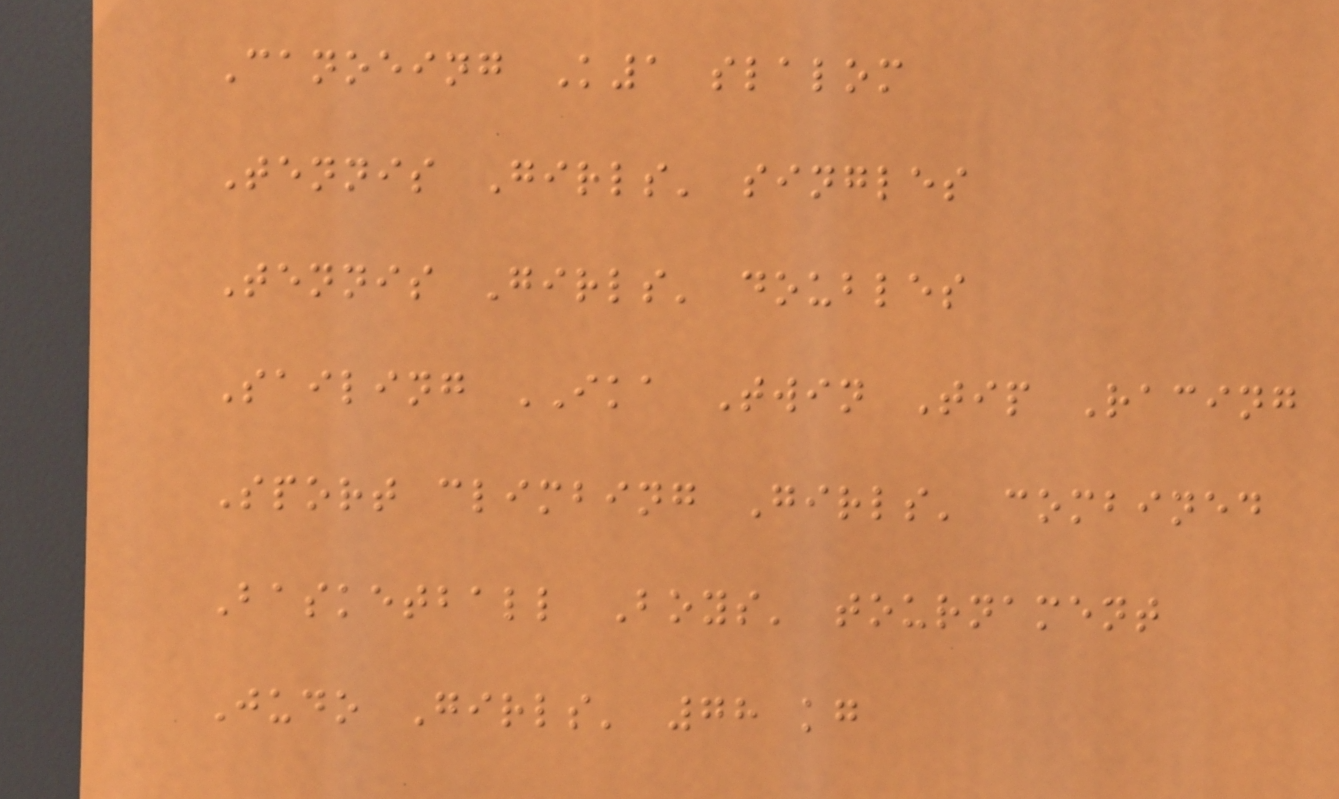Canoeing K1 slalom
Tennis Girls' singles
Tennis Girls' doubles
Sailing IKA Twin Tip Racing
Sport climbing Girls' combined
Basketball Boys' tournament
Judo Girls' 78 kg
